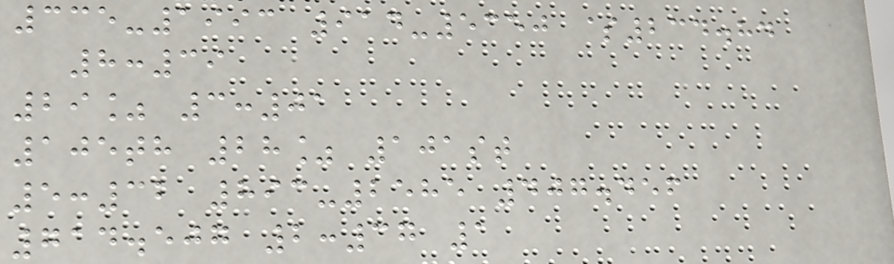335-1993 914-5350 $234.84
8:39
29% 3:01
105th 28% 101st
5:32 893-2585 407.456
714.507 2:37 1
